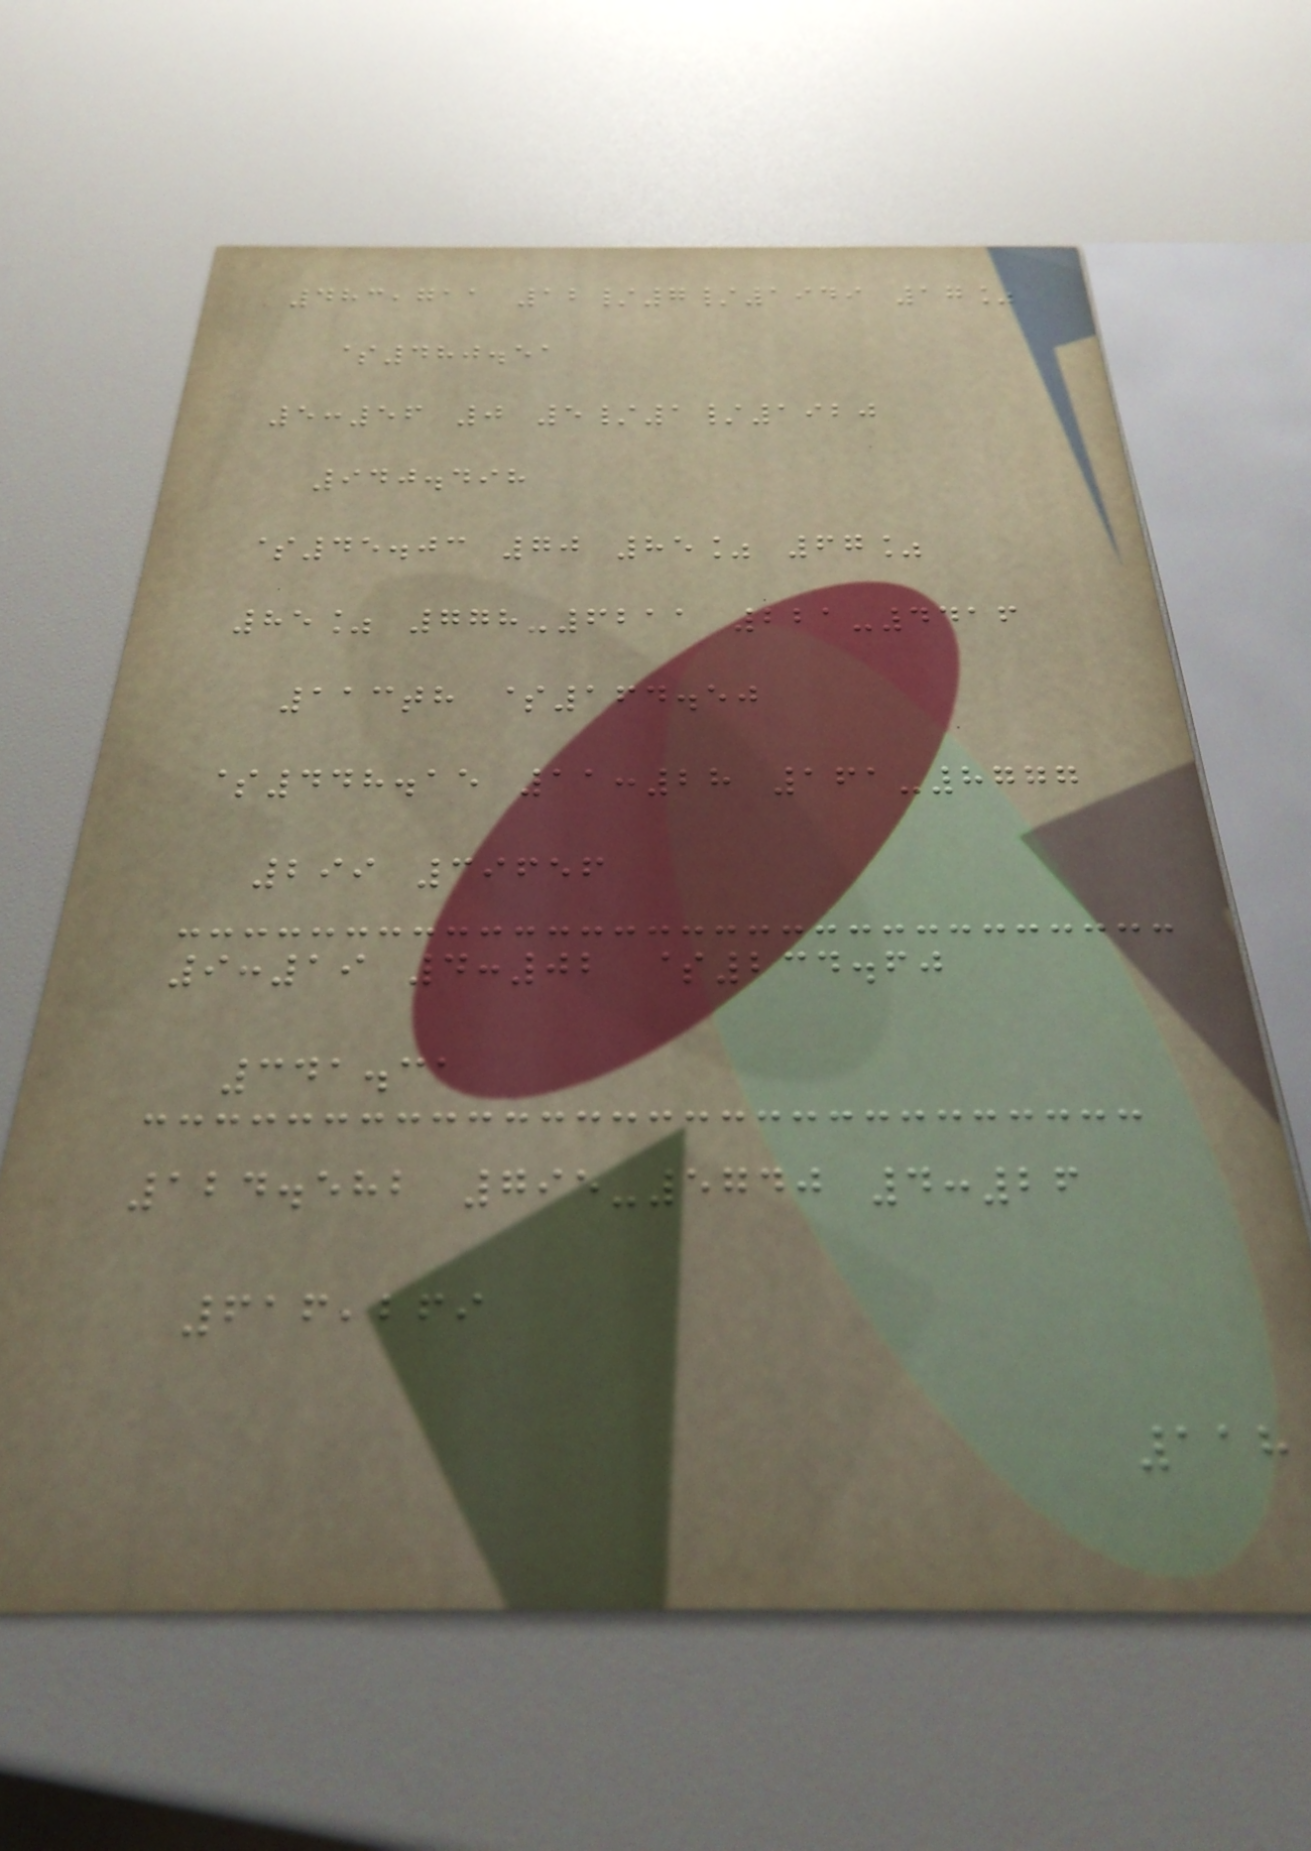483,711 12/7/1949 17%
$480.51
5:56 0 5/1/1920
940.498
$45.03 70 85% 67%
85% 778-6211 221-4416
113th $164.50
$448.15 11:28 161-8777
299 39656
9:19 4:02 $234.60
341.31
124.582 795-5740 4:26
616,269
118
